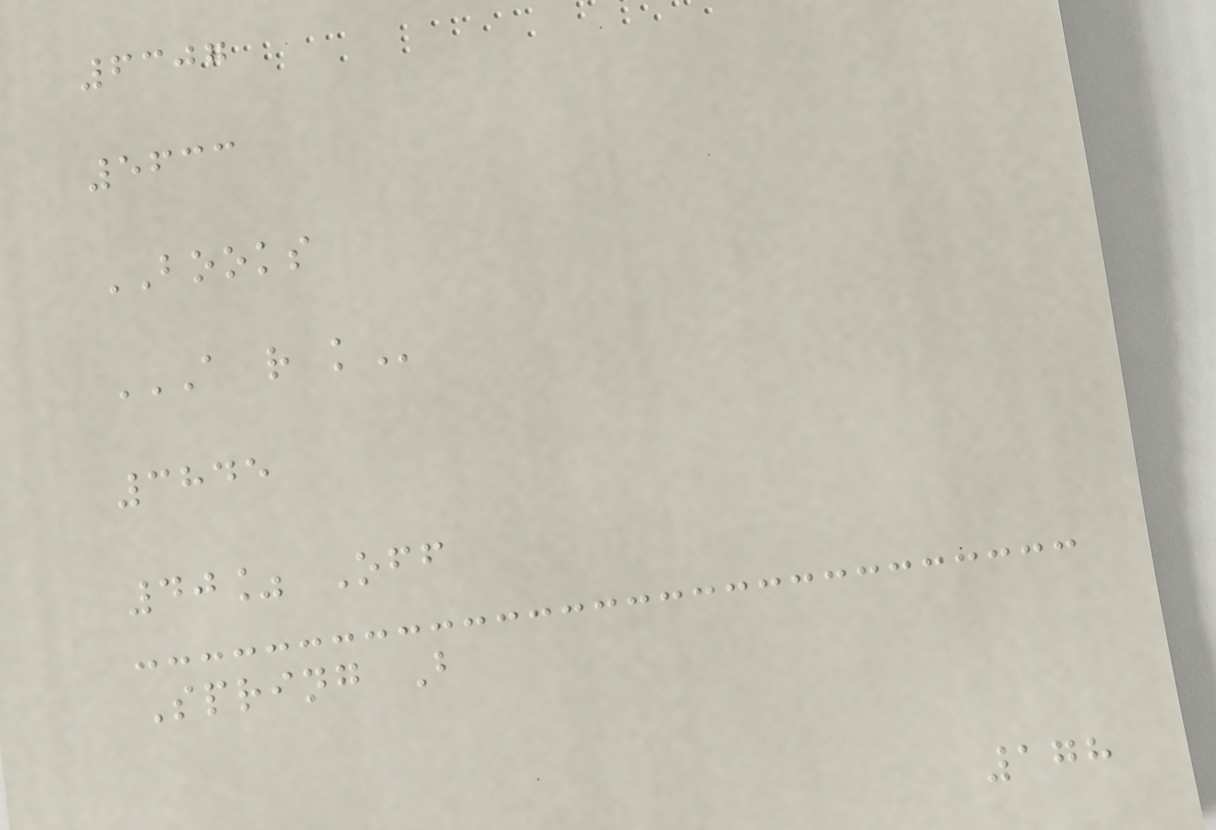6307
5633
BOOKS
A R K
3845
40% Off
Spring B
178
